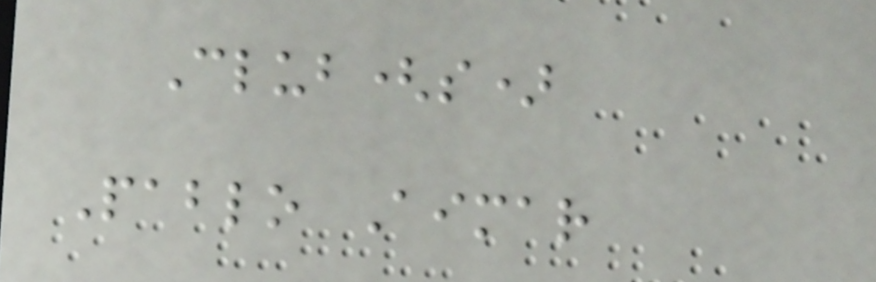Club(s)
Pablo Aimar
